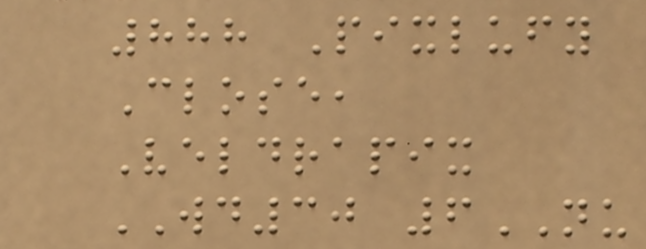888 Pixlufy
Close,
Veldrapix
WD30 6NU
